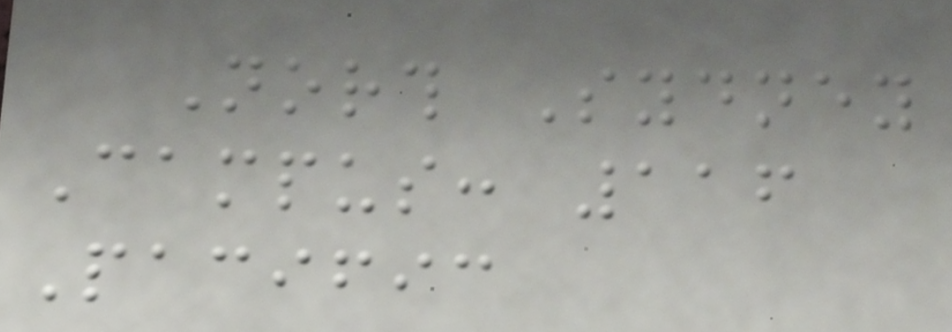North Sydney
Campus: 116
Pacific
